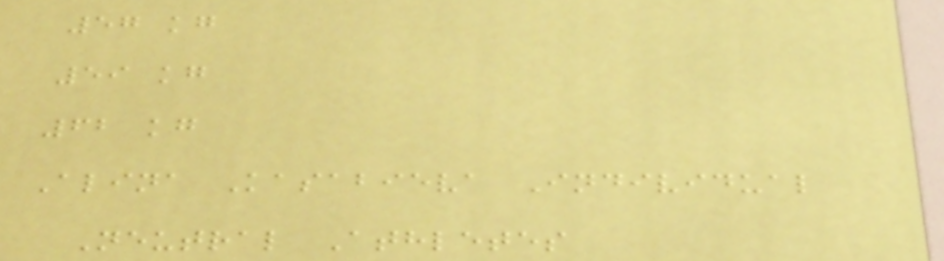57 kg
59 kg
62 kg
Alina Kasabieva Individual
Neutral Athletes
